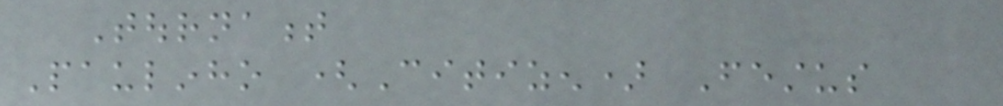Tournament
Paulinho (Citizen) Festus
